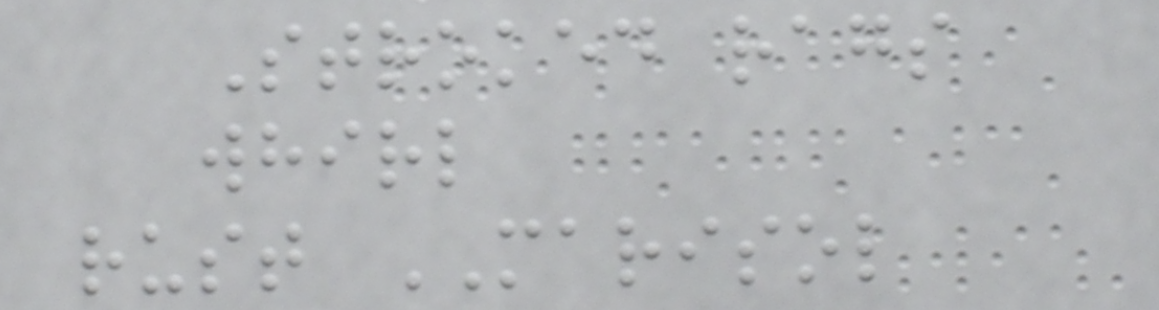Stroked rags
whirl
rust MARISOL
